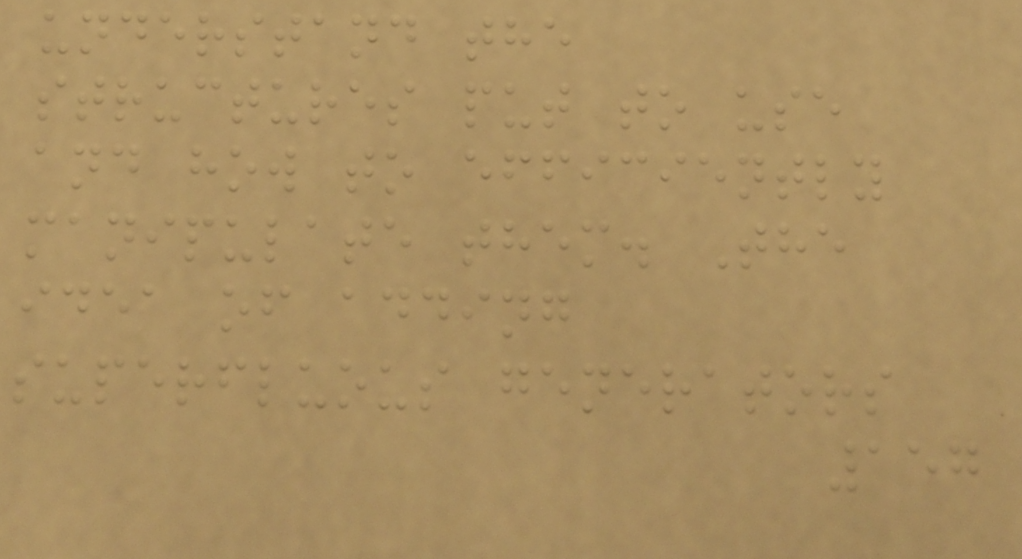understand the
structures put to use
and how to efficiently
manipulate them. The
idea of adding
superfluous generators
157
